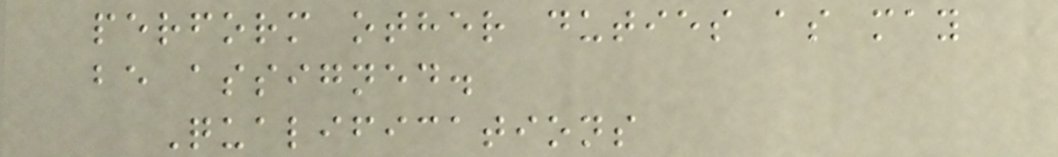perform other duties as may
be assigned.
Qualifications
